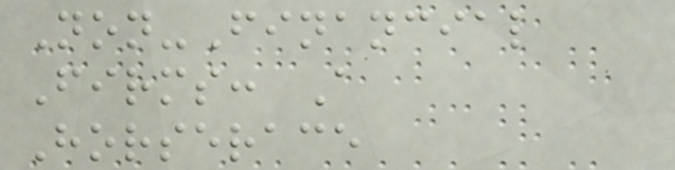Non-Financial
Firms: A
Horserace
